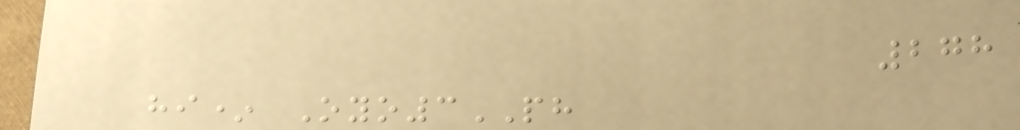278
hi* Oyo3PH
